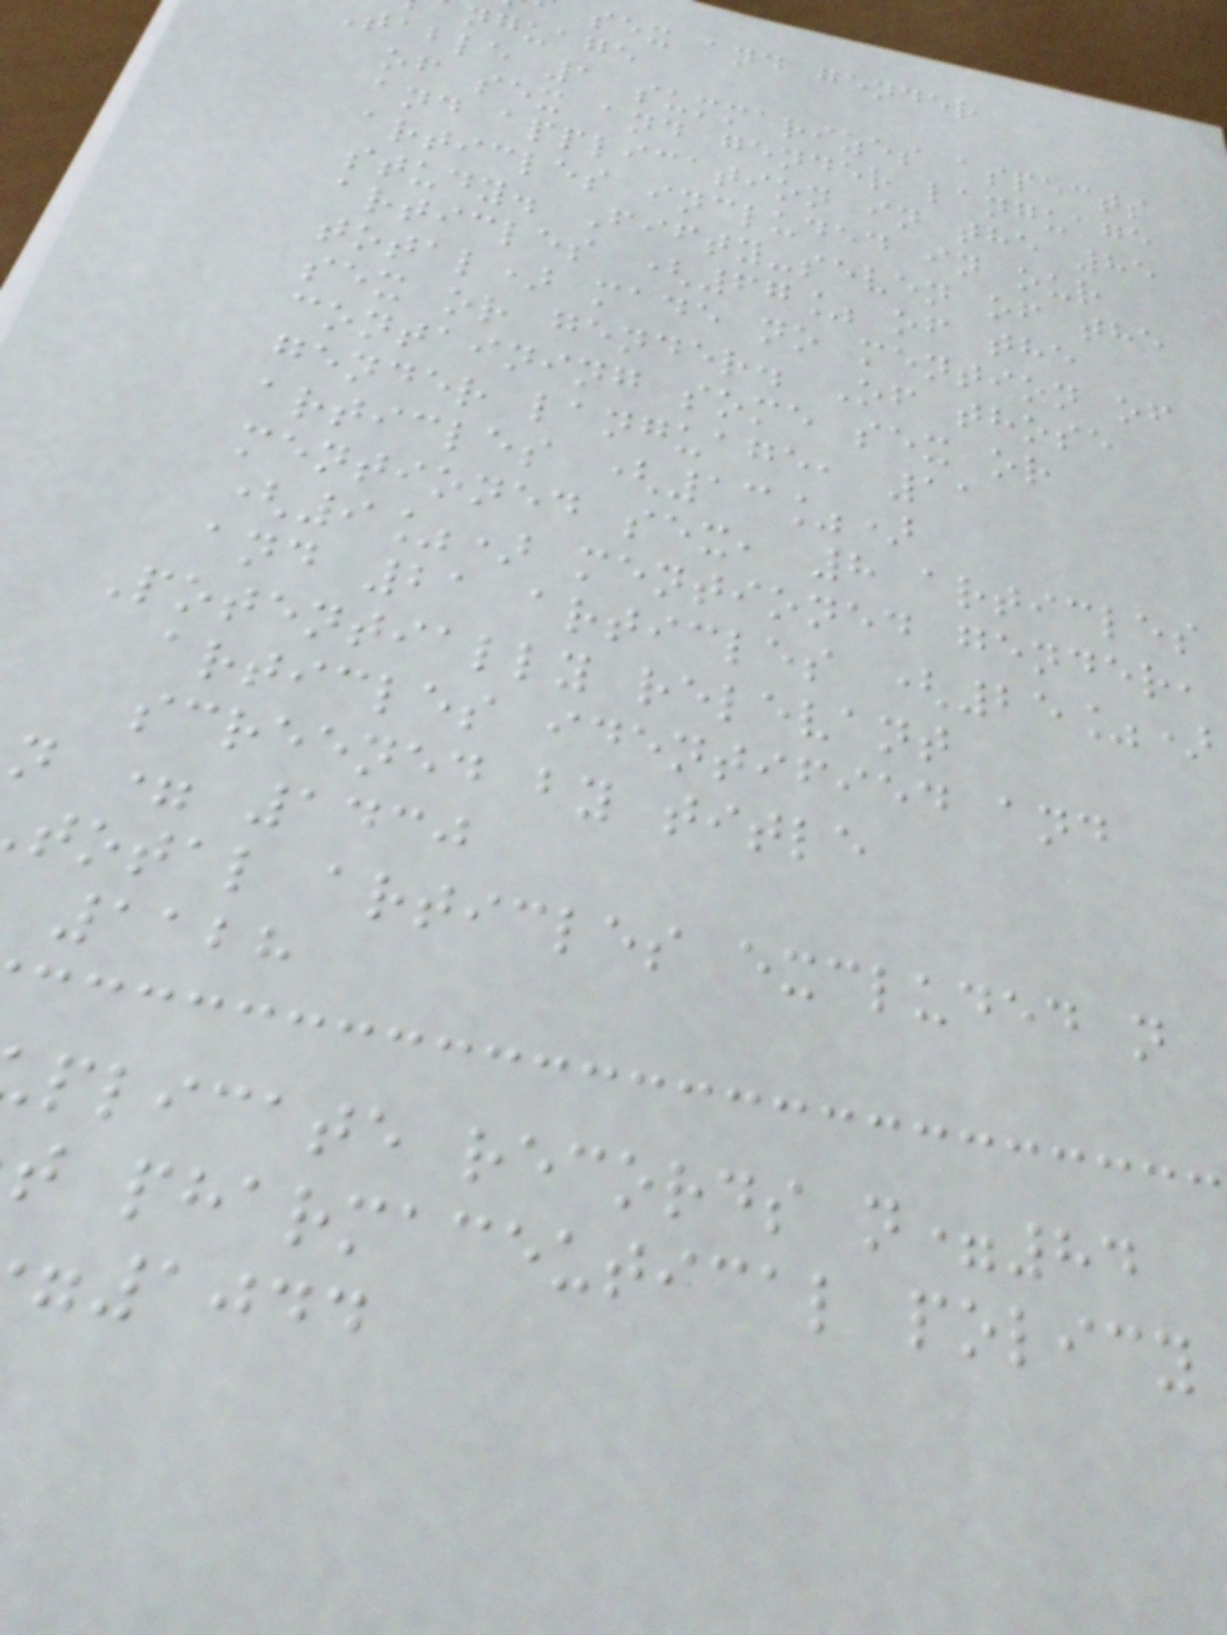sex and gender
nguage
table 1 summarizes aspects
of sex and gender language
and application in the 85
articles included in our
study. Fifty-seven of the
articles (67% of the
total) made no mention of
sex or gender. Of those
containing some sex or
gender language, 11
articles (13%)
mentioned sex, 8 articles
(9%) mentioned gender,
and 21 articles (25%)
Potentially relevant
articles identified and
screened by title
n = 1430
total articles excluded n
1128
plicate records n=84
t pharmaceutical policy
1044
